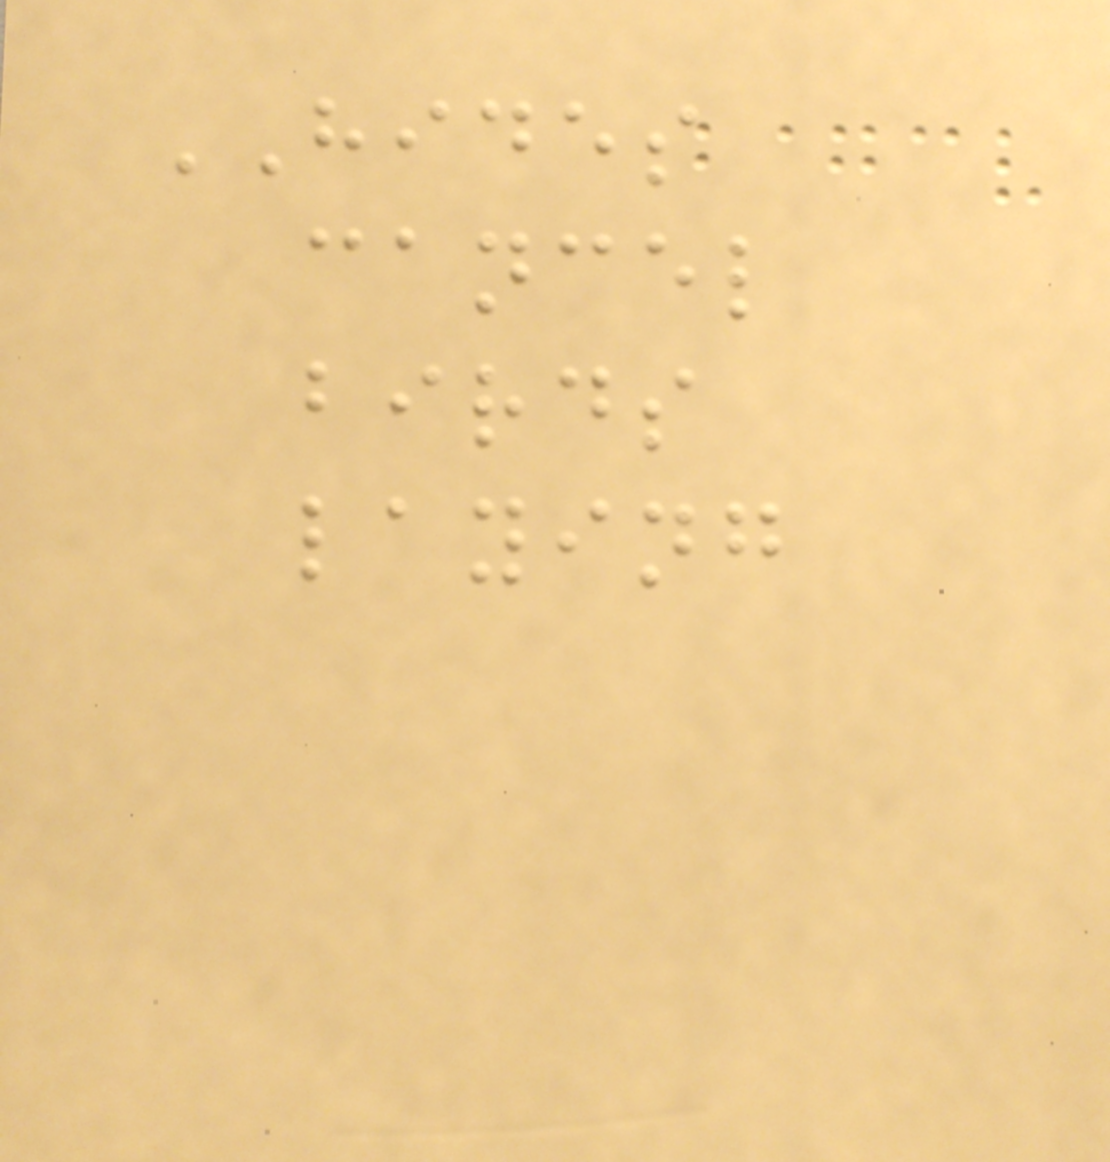HIDES
cancel
birds
laying
